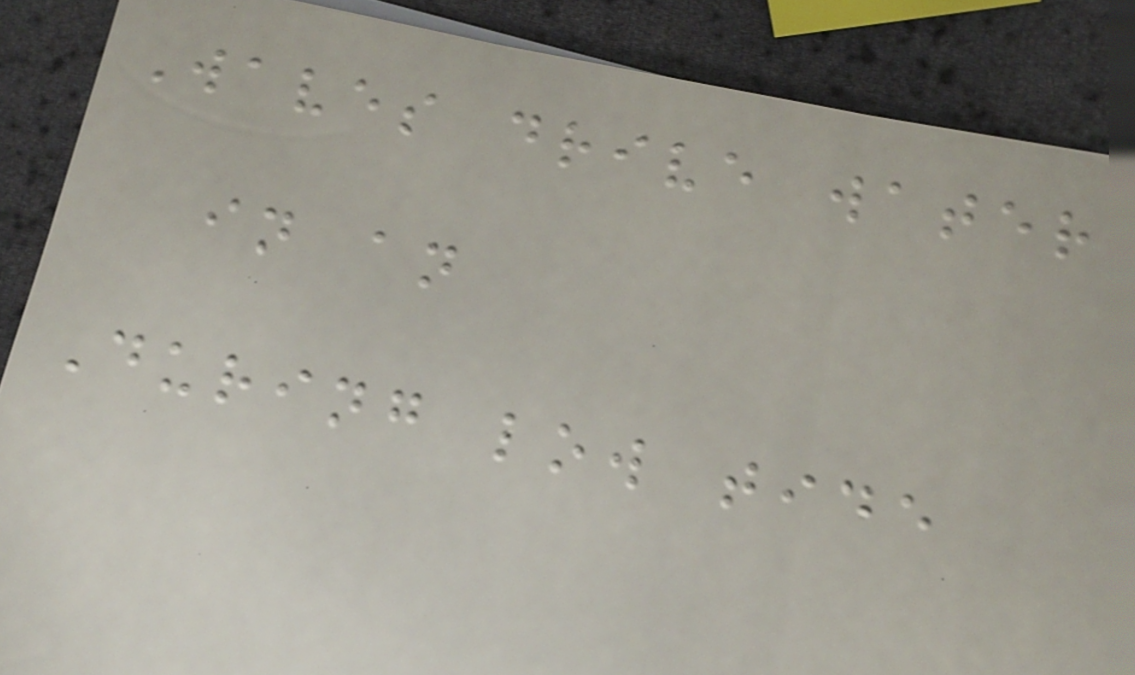Waves drive water
in an
During low tide
